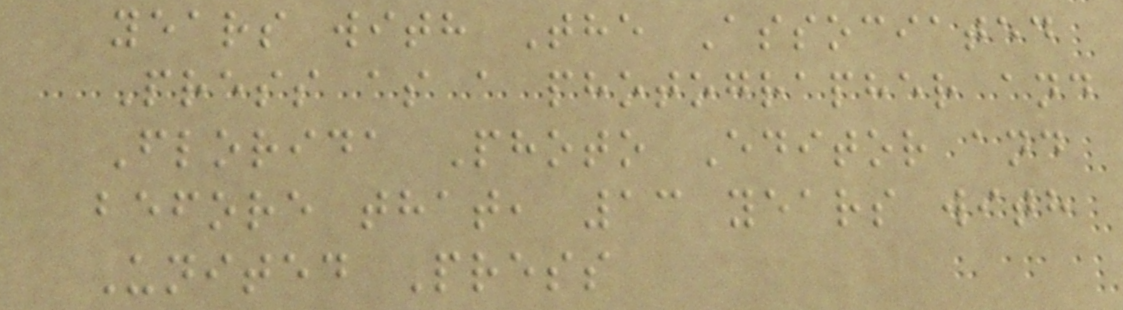years with The Associated
Press as a photographer and
Florida Photo Editor and
before that, 13 years with
United Press
